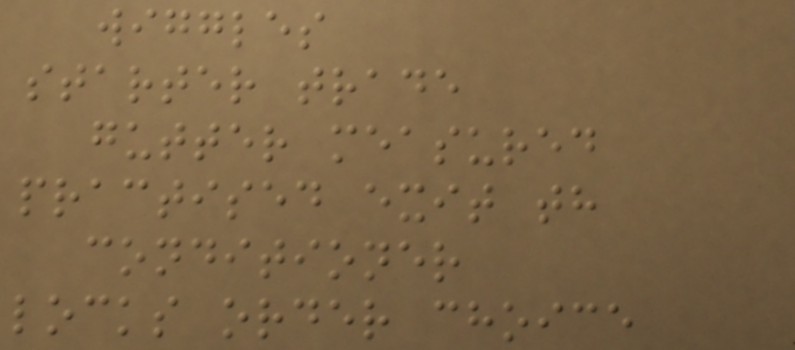wiggles
starter trade
gutter measured
practised exit th
conditioner
locks order choice
